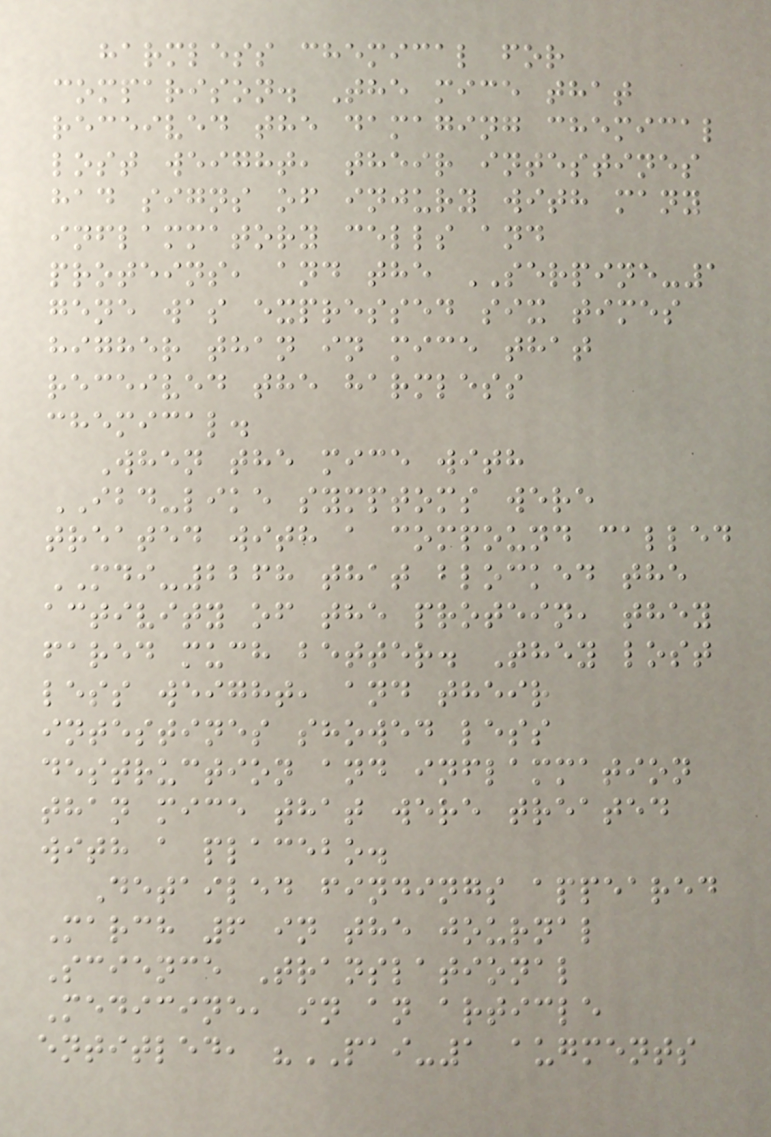harmless chemical for
comparison. The mice that
received the damaging chemical
lost weight, their intestines
had signs of injury with many
inflammatory cells and
proteins, and the SERPINE-1
gene was expressed six times
higher than in mice that
received the harmless
chemical.
When the mice with
IBD-like symptoms were
treated with a compound called
MDI-2268 that blocked the
activity of the protein, they
fared much better. They lost
less weight, and their
intestines showed less
destruction and inflammation
than mice that were treated
with a placebo.
Detailed findings appeared
March 6 in the journal
Science Translational
Medicine, in an article
entitled, "PAI-1 augments
